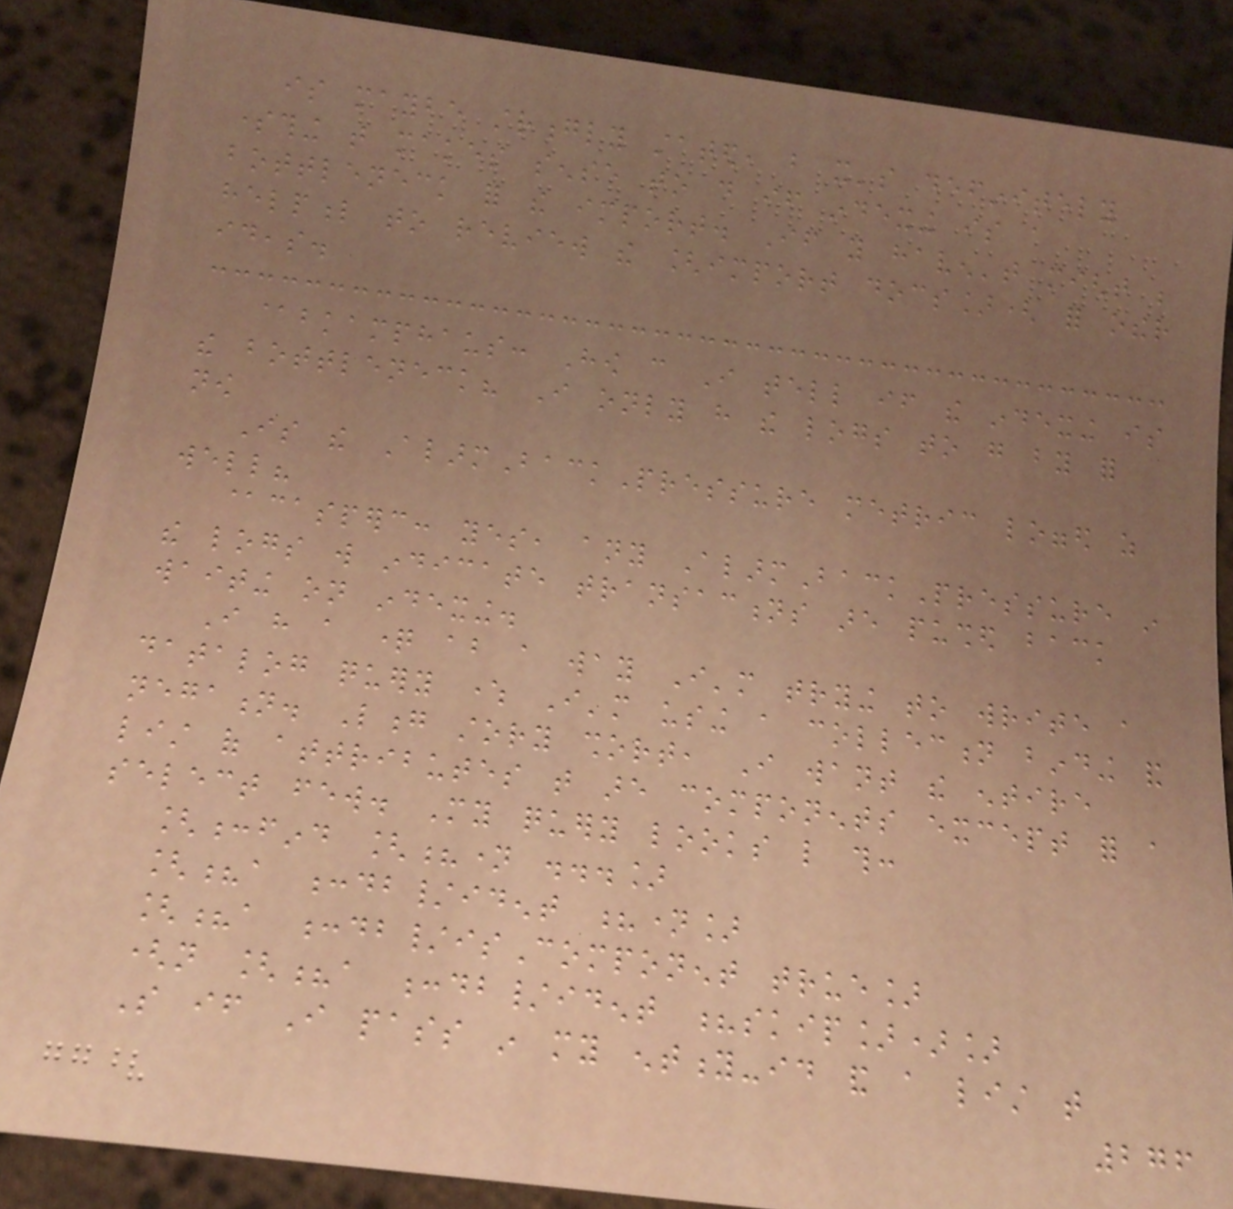is maybe strongly stated, but it's definitely
something that makes sense to do if indexing is a
bottleneck for the import. If you haven't might be
helpful to review the [import docs]( for other
ideas.
@bkamphaus: How can I tell if the indexing is
the bottleneck? I only have the logs to go by for
now
Is the AlarmBackPressure metric logged as
well?
@casperc: yes, any AlarmBackPressure in
the logs will indicate transactions are pushed back
waiting on indexing.
I have a question about a way I'm trying to write a
datalog query where I'm using a collection binding and
negation. Long story short, I want the entire
list of attributes that are components except for a
select few. My query looks like this:
[:find [?name ...]
[?a :db/ident ?name]
[?a :db/isComponent true]
(not [?a :db/ident ?skip])]
So if I pass in my entity-id and a list that
276
